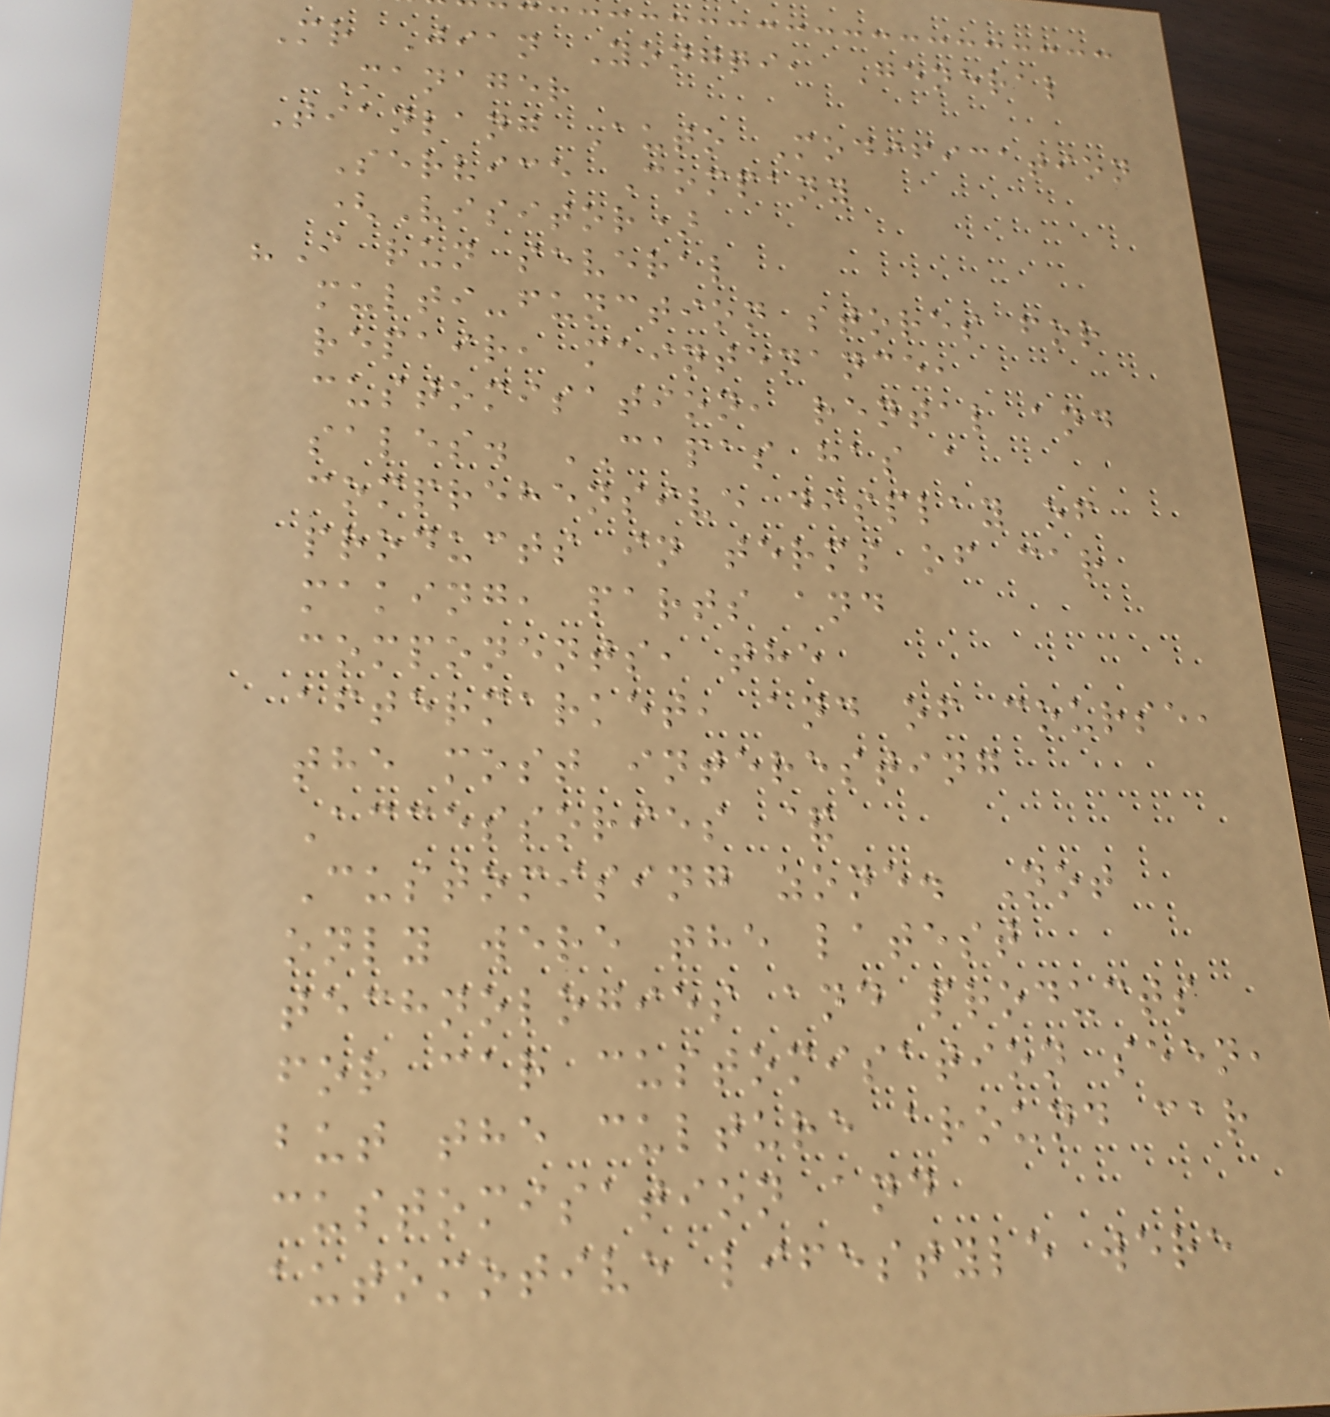Mr Jian Yongqi, General
Manager
Tianlang Auto Modification
Service Company
(Visitor)
"I run several
multi-function stores for
repair, maintenance,
customisation, rental and
sales. CAPAS has a
comprehensive display of
products in terms of car
making, parts and
components, the
aftermarket, and of course,
the most interesting
Accessories &
Customising zone. Not
only were the latest
technologies and products
for car customisation seen,
but the culture around car
customisation and
automotive lifestyle were
